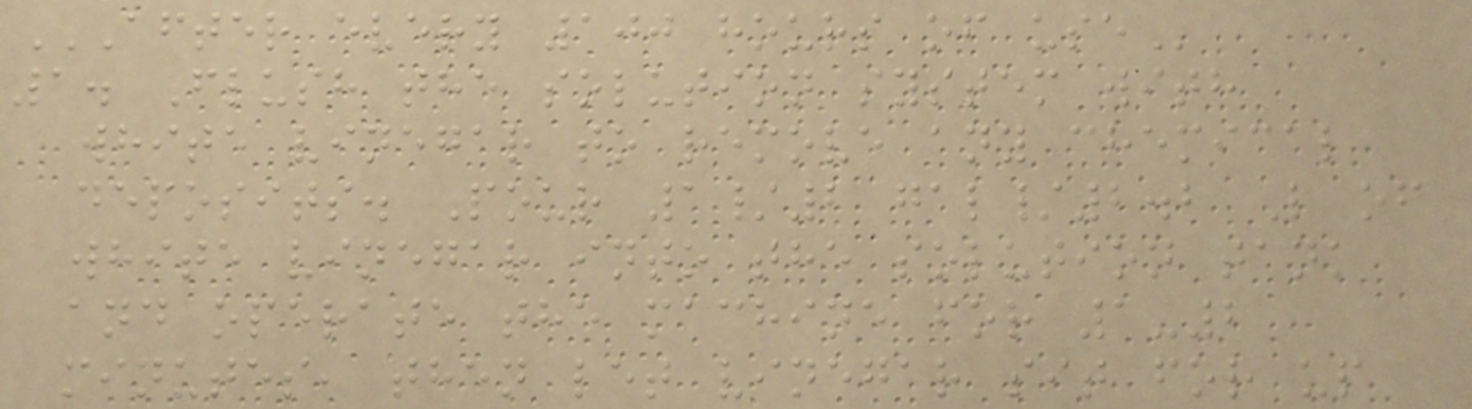AFTER EVERY 100 HOURS OF USE
1. Flush the solution system with
white vinegar to remove any chemical
deposits. Pour 1/2 gal/2.2 L of
white vinegar into the solution tank
and operate the machine for 1-2
minutes, then let vinegar sit for up
